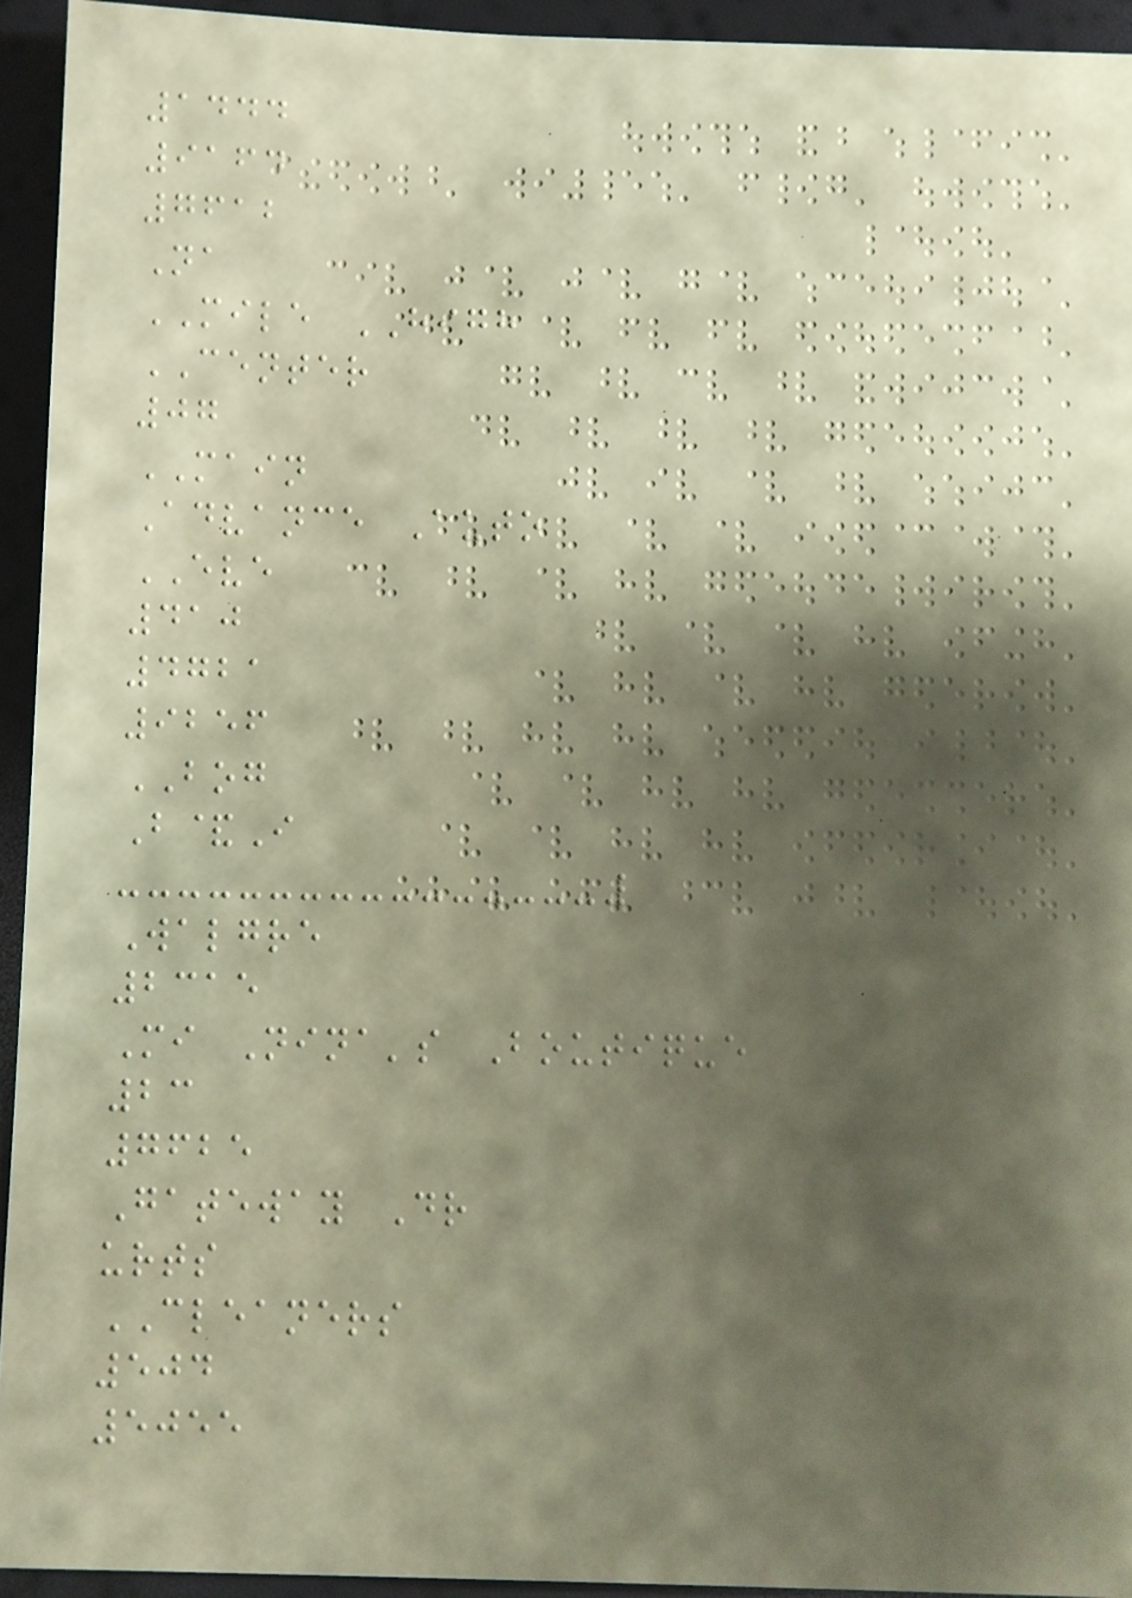1444
9164
7612
Na
MILE HIGH
CENTER
07
MAIN
Advance Auto
EVE
410
4721
9256
BOG
B&I
Walgre
2315
Mi Nina's Boutique
23
7625
Gateway Dr
urts
CLEANERS
504
5055
